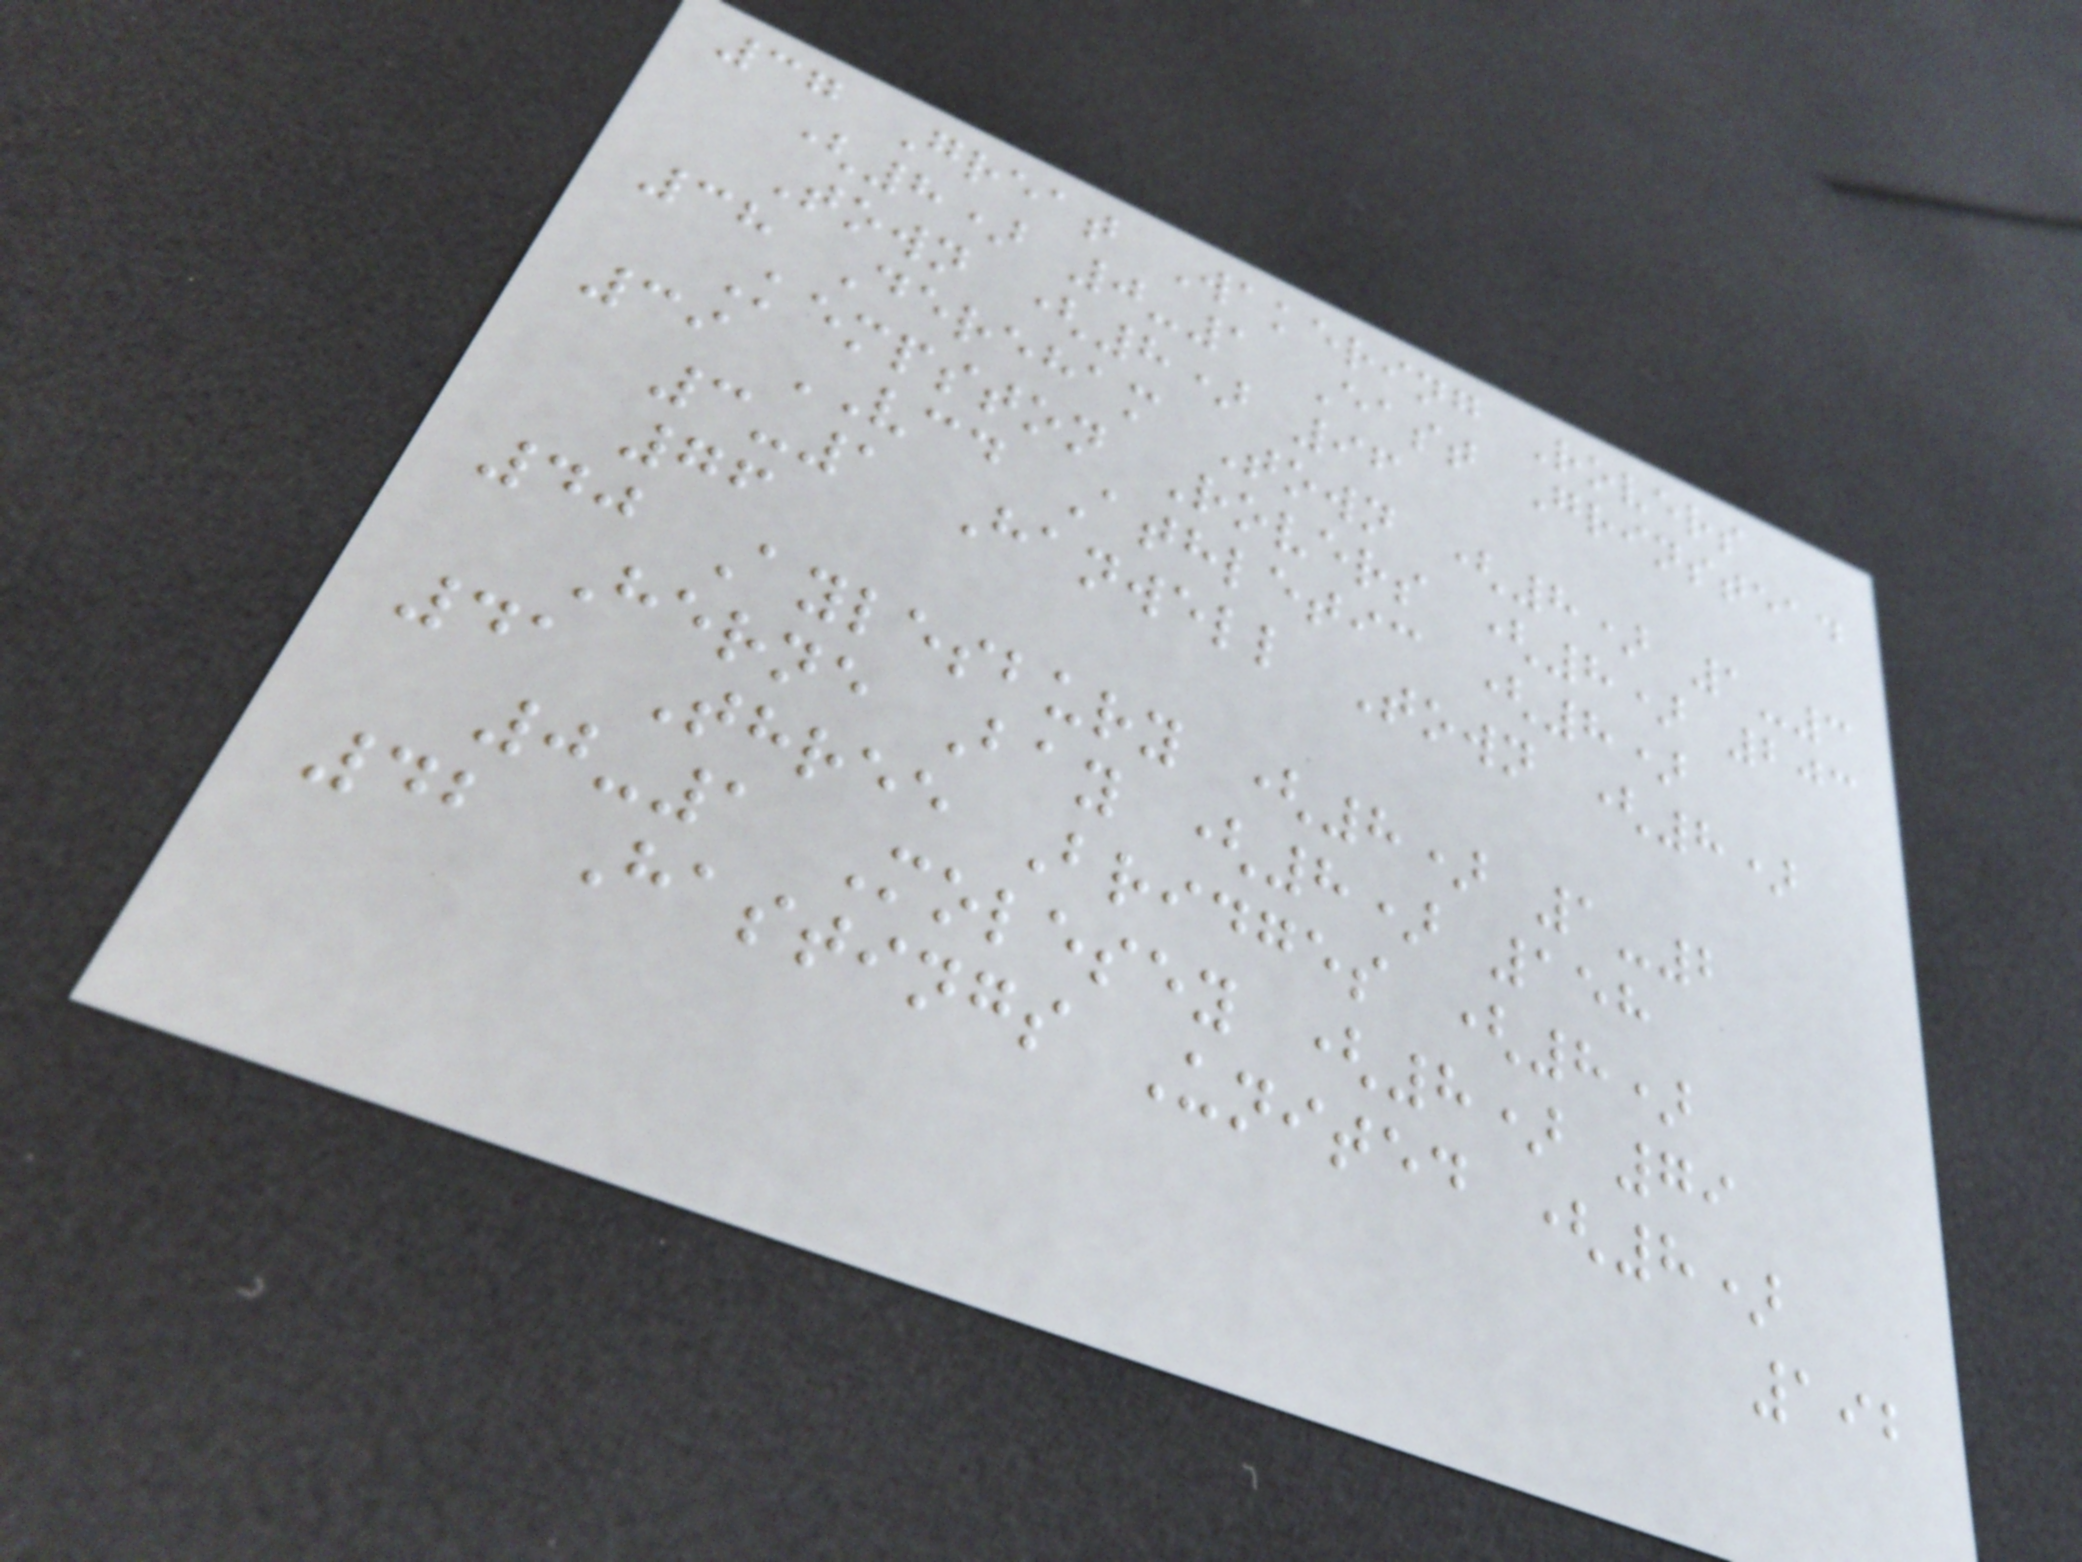37 Great Wakering Rovers
(8) 0-1 East Grinstead
Town (8) 96
38 Dereham Town (8) 1-3
Kempston Rovers (8) 203
39 VCD Athletic (8)
3-1 Hanwell Town (8)
76
40 Aylesbury (8) 1-2
Herne Bay (8) 158
41 Three Bridges (8)
0-1 Molesey (8) 79
42 Hastings United (8)
192
